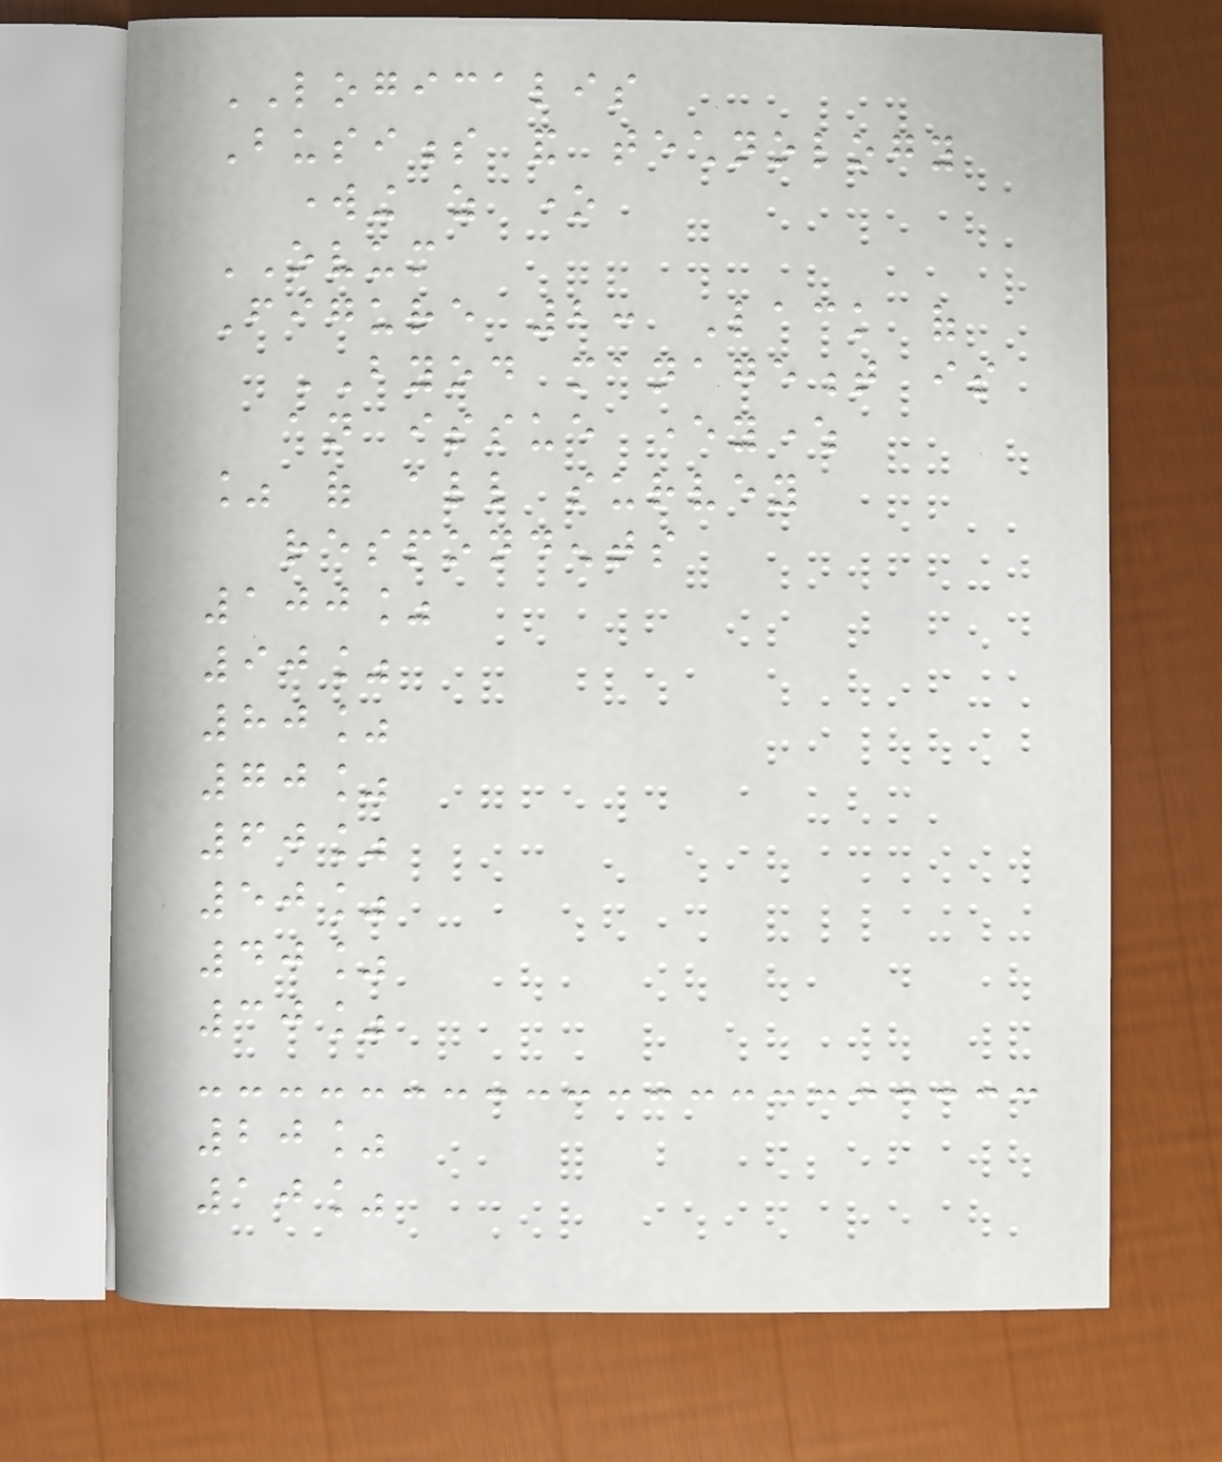LOGICALIS
Business and technology
working as one
OVUM
Figure 2: Lack of
BYOD management is
an issue everywhere
% of all survey
respondents
100%
90%
80%
70%
60%
50%
40%
30%
20%
10%
